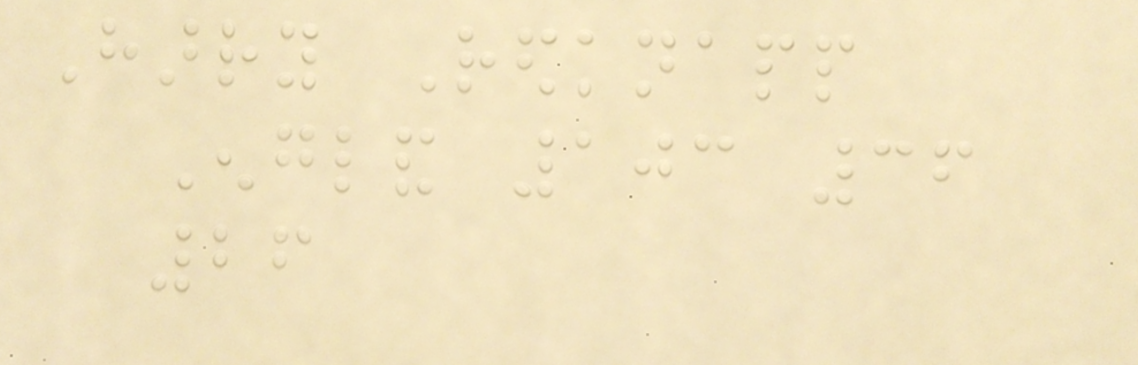Harry Redknapp
England 103 36
26
